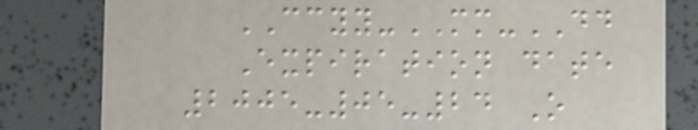CCYY-MM-DD
Expiration date
2005-05-24 O
